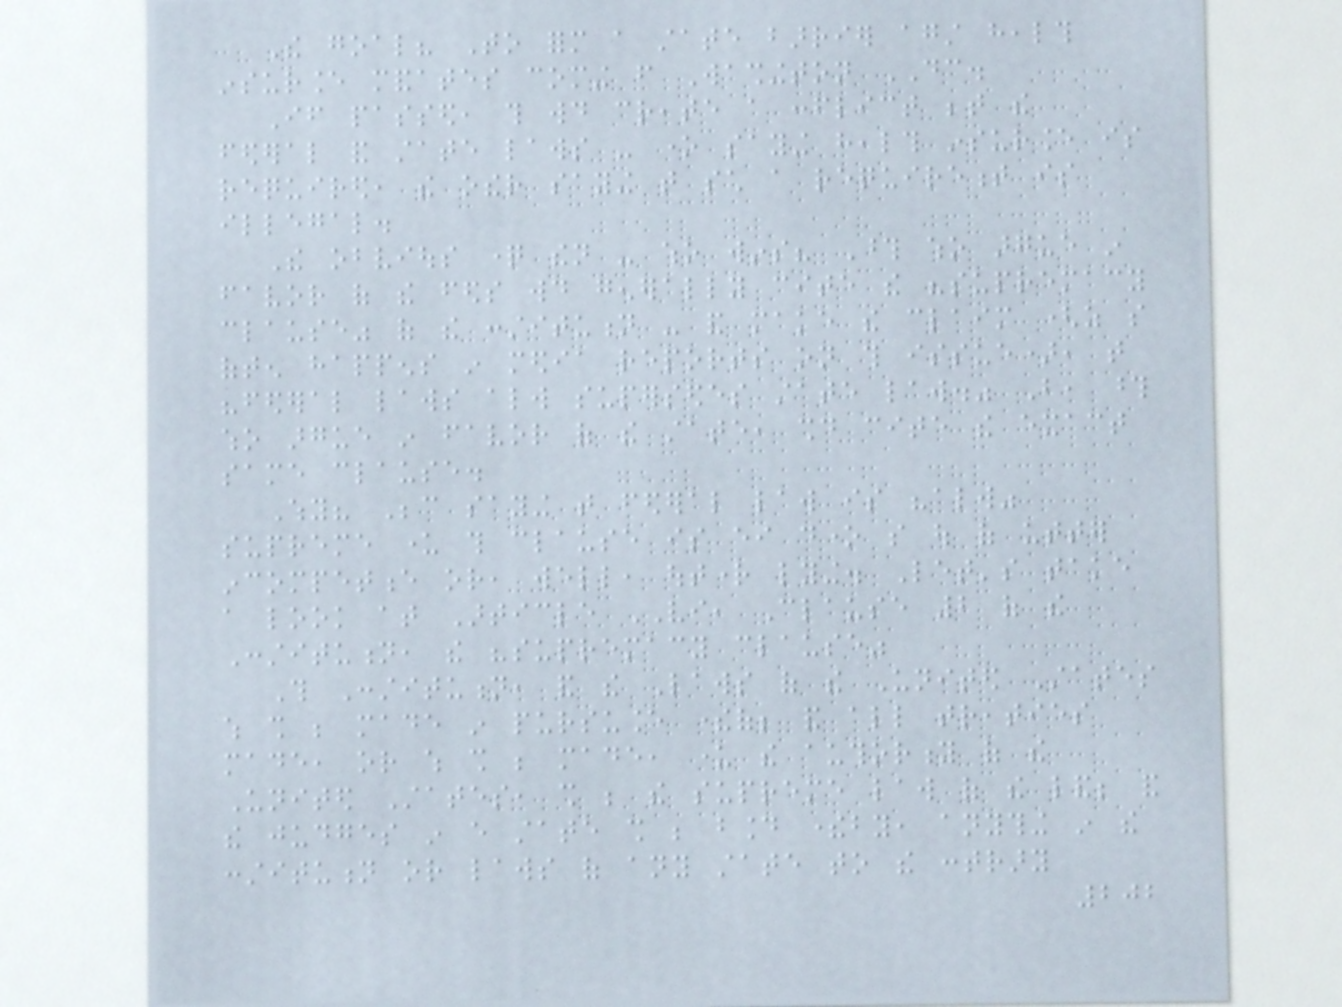The goal? To form a state barrier against health
insurance mandates coming from Washington DC.
If passed, this would create a conflict between the
federal and state laws - one saying health insurance is
required, the other saying that such a requirement is
illegal.
The obvious question then - who wins? Those who argue in
favor of the feds would generally cite the "supremacy
clause" of the constitution - and make the claim (as so
often happens in media reports on this issue), that
"federal laws always supersedes state law." But, those
who argue in favor of the state, should cite the exact
same clause.
Why? Because saying that federal law is "always"
supreme under this clause is either done so out of utter
incompetence or, well, outright lying. Let's take
a look at Article VI, Clause 2 of the
Constitution, the "supremacy clause"
This Constitution, and the Laws of the United States
which shall be made in pursuance thereof; and all treaties
made, or which shall be made, under the authority of the
United States, shall be the supreme law of the land; and
the judges in every state shall be bound thereby, anything in the
constitution or laws of any state to the contrary
202
